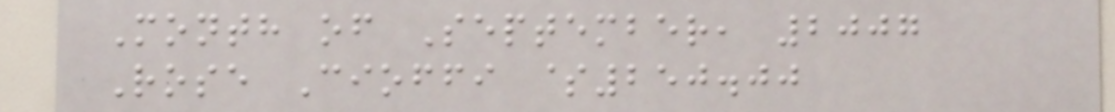Month of September, 2007
Rose Cioffi $250.00
